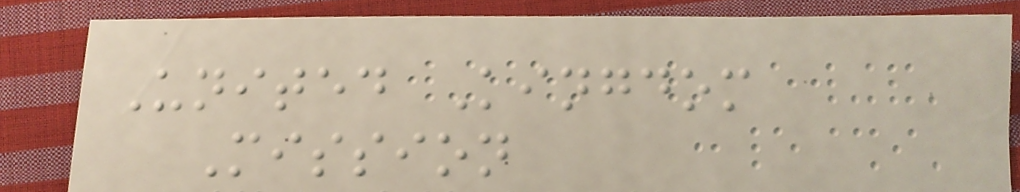United Kingdom
Mission
